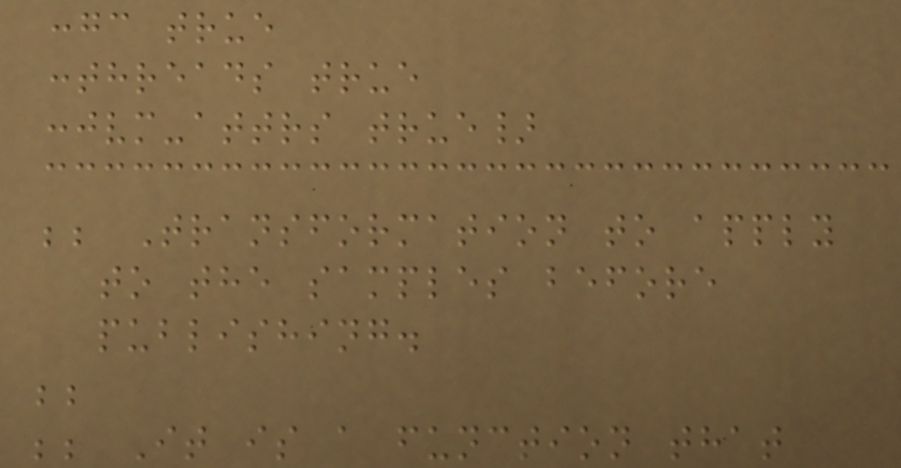:gc true
:threads true
:jvm-attrs true}
;; Transformation to apply
to the samples before
publishing.
;;
;; It is a function that
